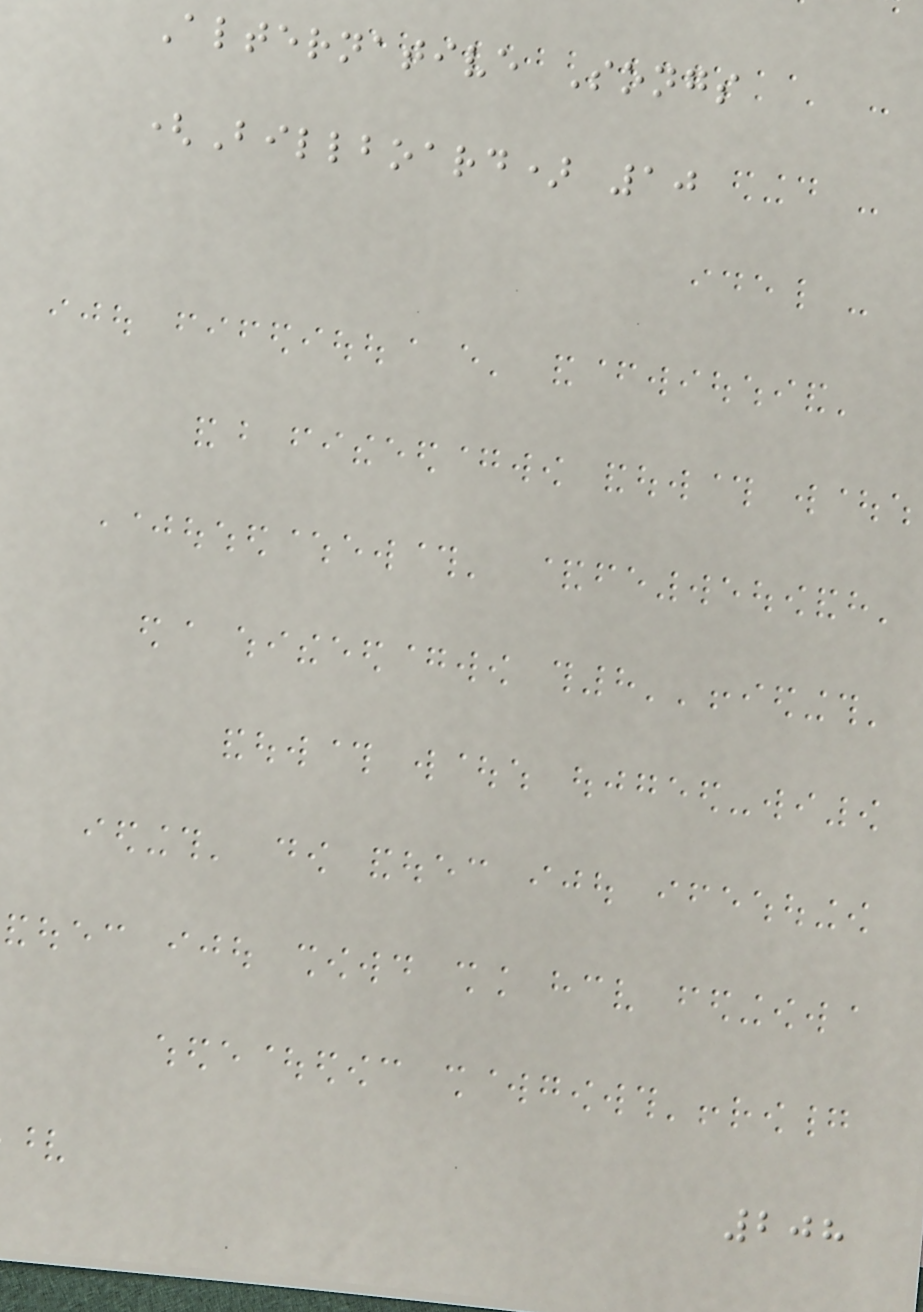Alternative Songs
(Billboard) 10
208
